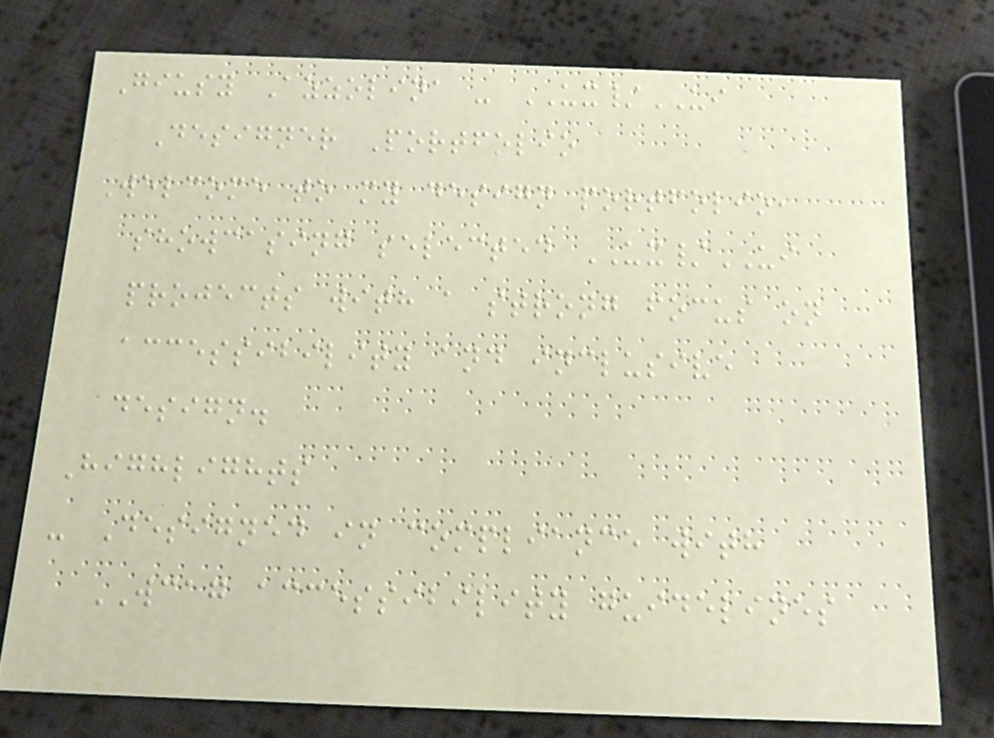Giusy Azzolina - UX/UI
Designer Portfolio
Welcome to my design portfolio,
showcasing selected UX/UI
projects with a strong focus on
accessibility and inclusive
design.
Highlights
- Designed in compliance with
WCAG accessibility guidelines
